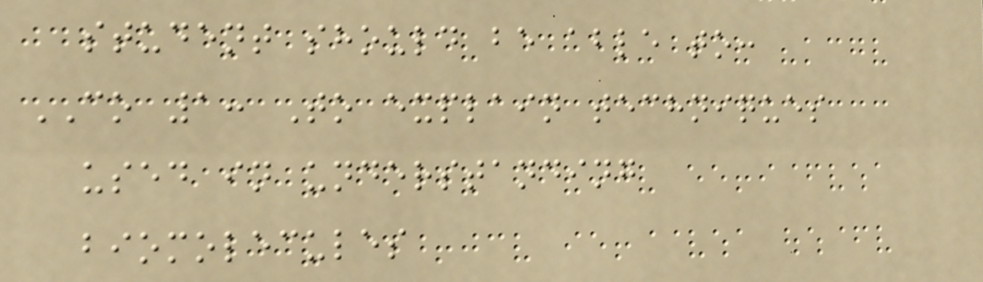student should be able to:
CO 1: To explain techniques
used in understanding
biomolecules
